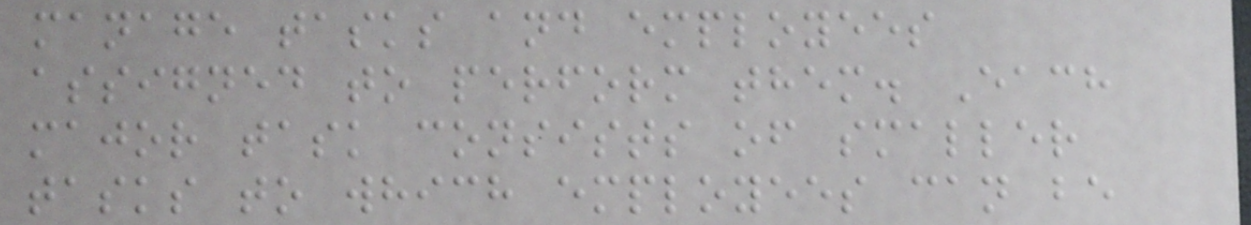manage tasks and employees
assigned to perform them. Each
major task consists of smaller
tasks to which employees can be
